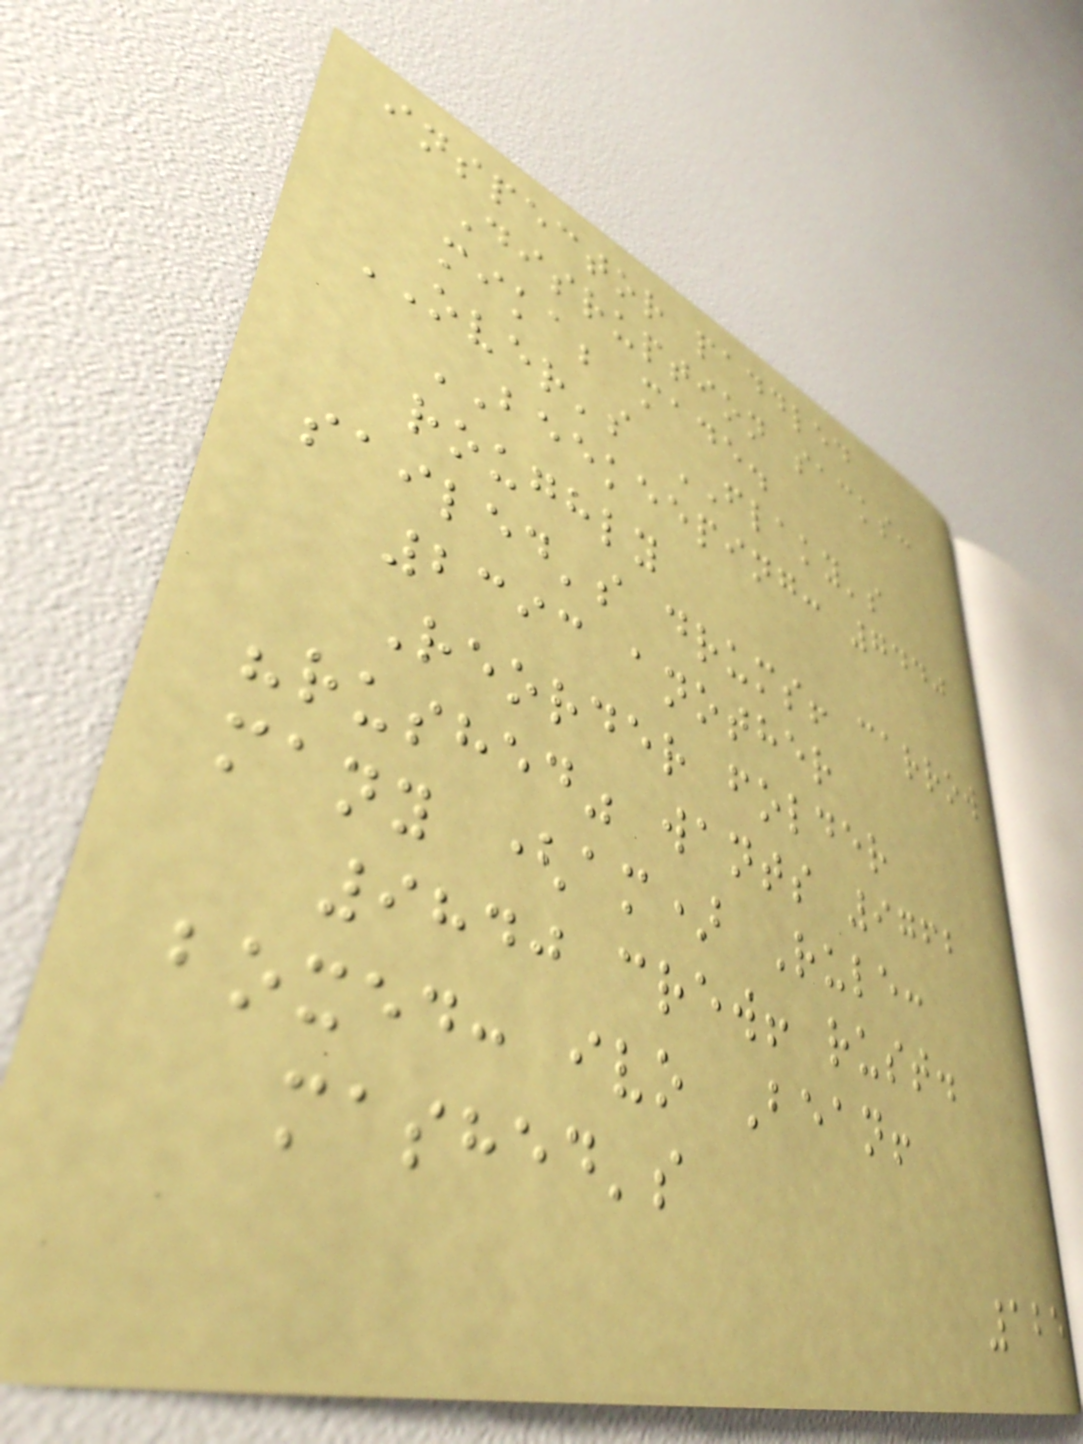inspector paddled
Disruption sacks:
mika; made.
OVER's FLAKY's
BEEKEEPING: 7440
roughly
sailed's drums! carrow
2393 another
Reorder folder
"rushed" wants 9762
many (am) Rule:
9840 crew! rust.
boxed: ivo Bean!
mashed's
125
